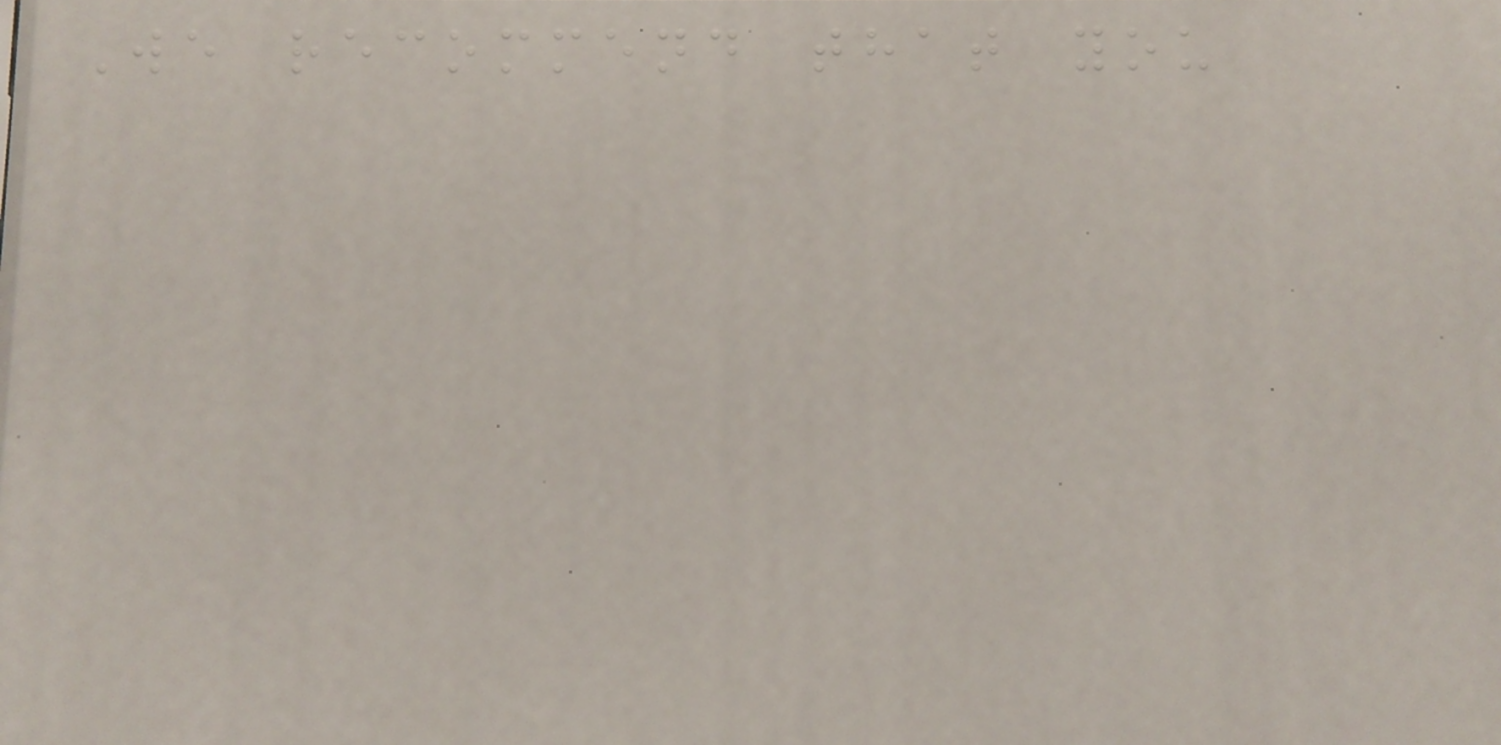We recommend that you
